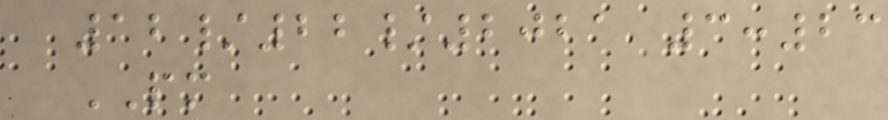12/22/2021 3:23
PM
